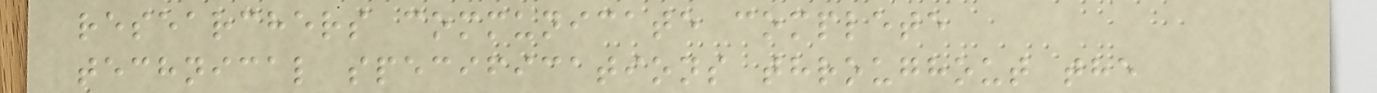researchers communicate complete
technical specifications throughout the
